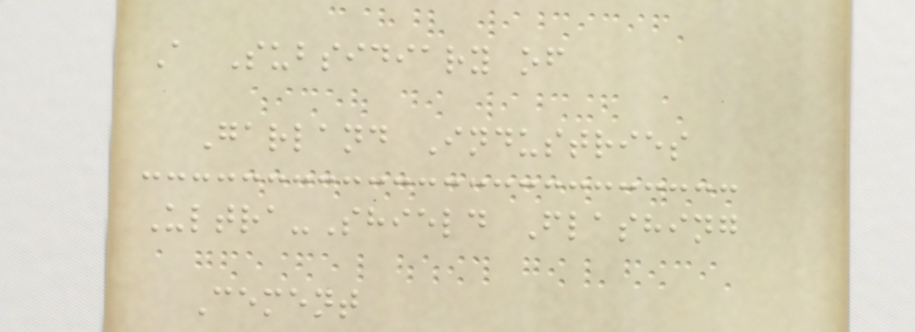A Subsidiary of
Garland Industries
Ultra-Shield Flashing
Cement
